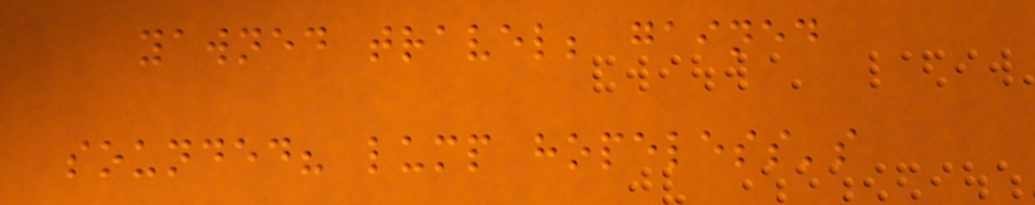yawned travel; gained
sounded? lump hopeless's
